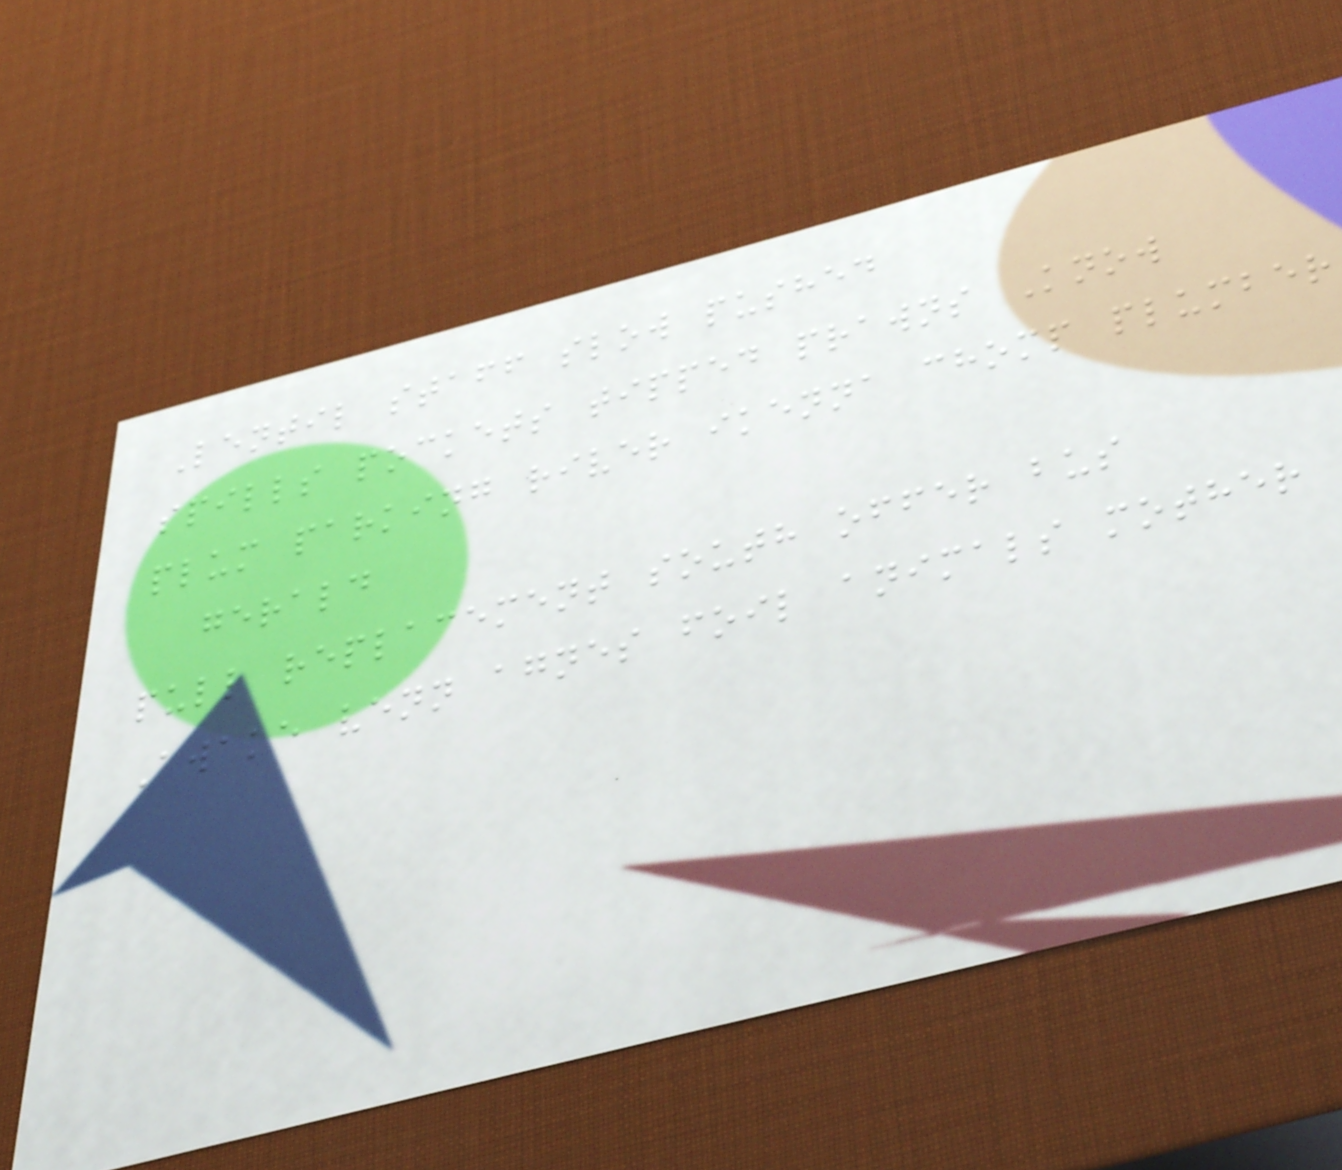Lentil staff slow pushed
spills pockets tipped prawns Know
plum parking river ikenna chomp plumber
gerald
pull replacement south offer bus
Awake venn agnes foil animals mother
